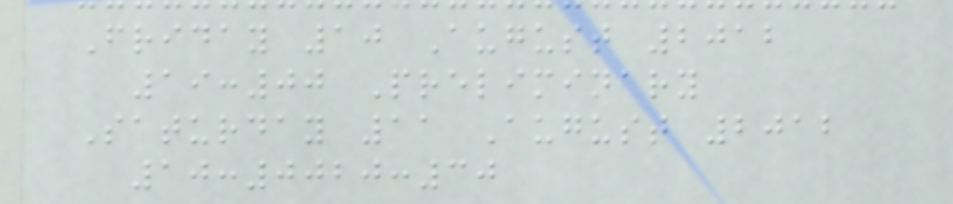Friday 10 August 2012
19:00 Preliminary
Saturday 11 August 2012
10:0020:30
